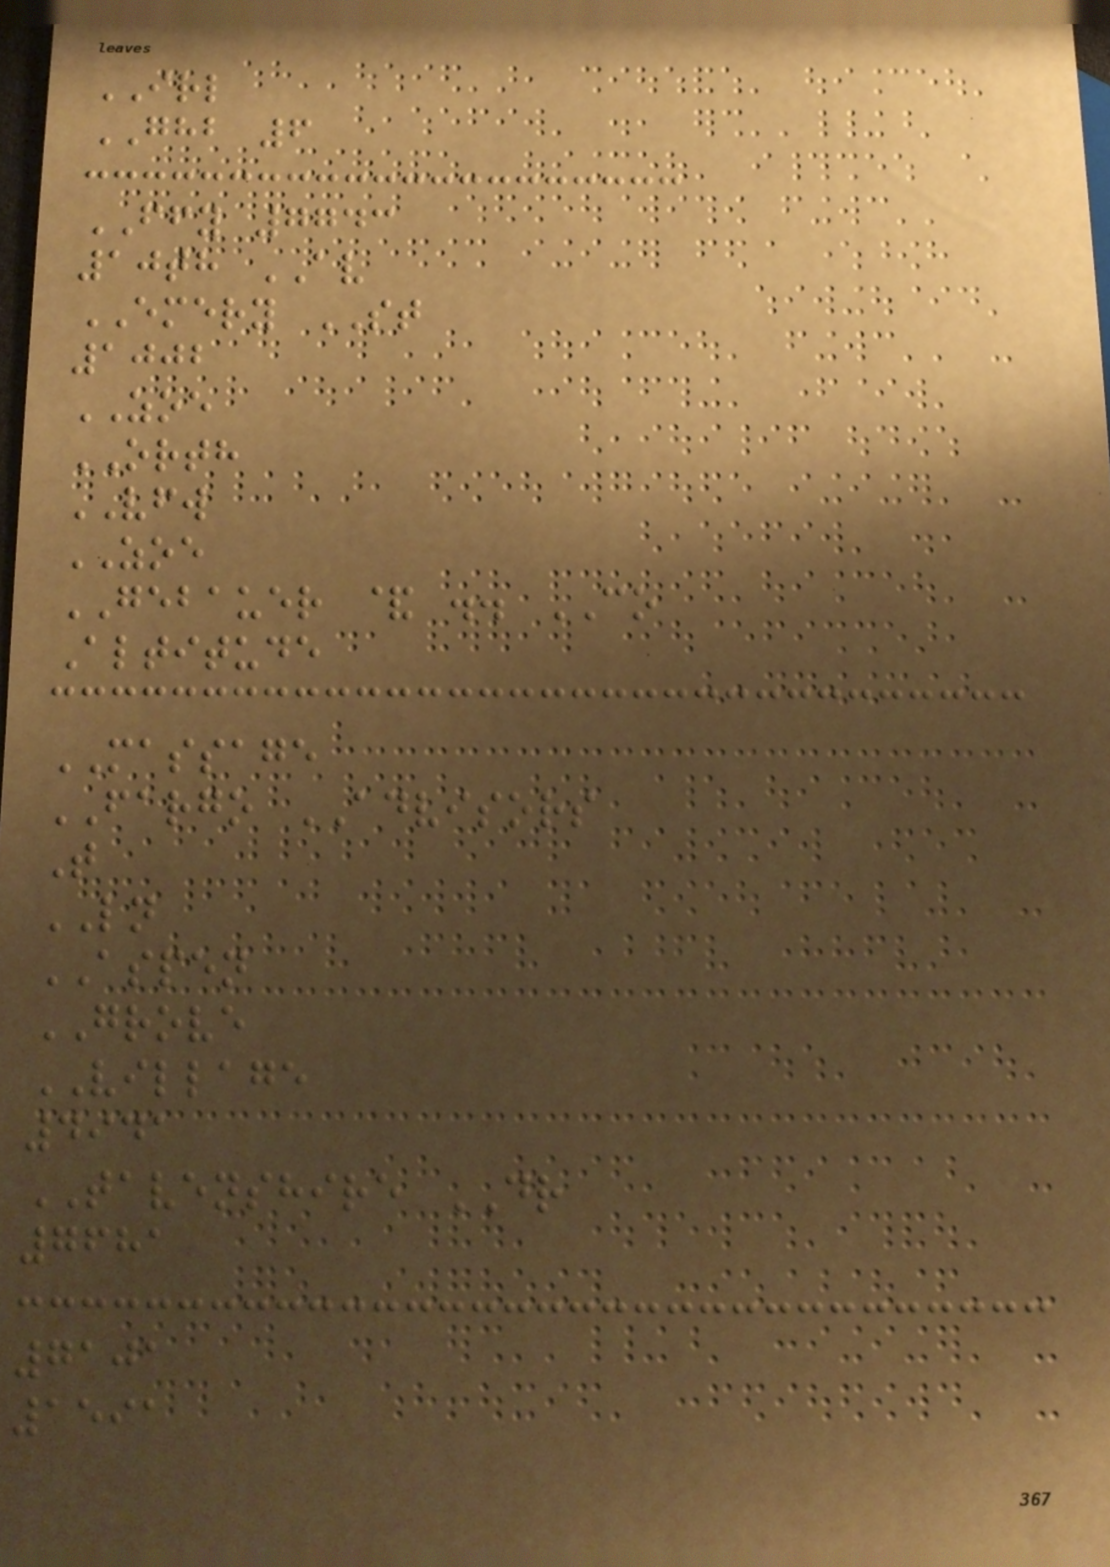IRL
GHB 6
FFY 7743
10th AV
EMERY ST
1002
ZOE
ORTH
VFW
ZOE
GEBAUER & .. CO
Altitude
MASSAGE
FARGO ADVISORS
T
LN
ASPEN
GROVE
VILLAGE
4941
TAVENSHIRE DR
7681
7101
1591
